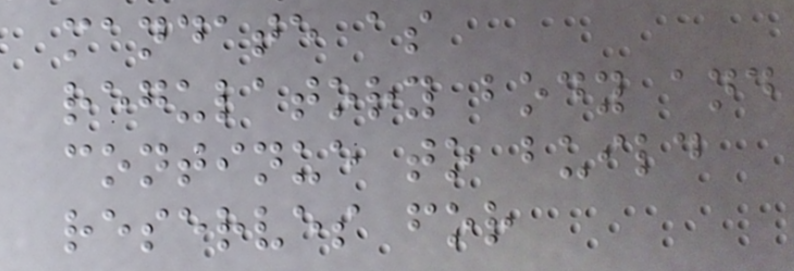mandate as
regulatory body and
continue to build
reserves for
